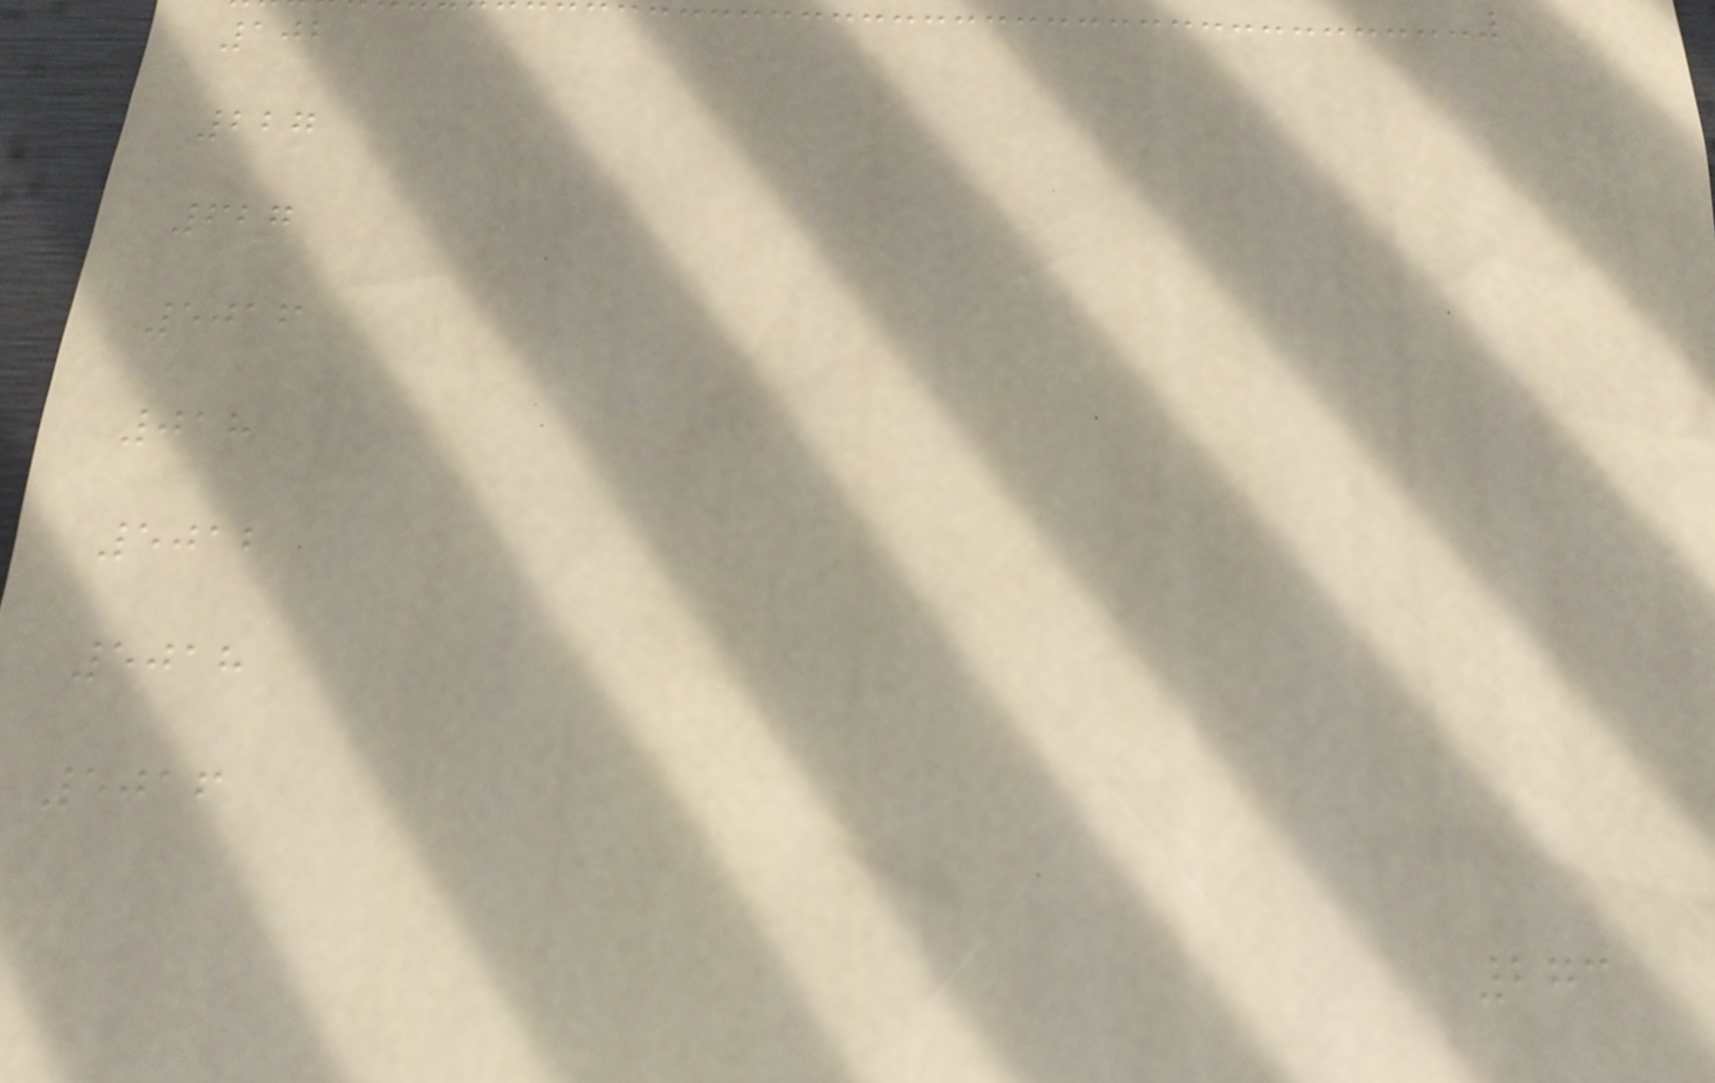102
227
627
5016
018
5012
5018
5016
273
